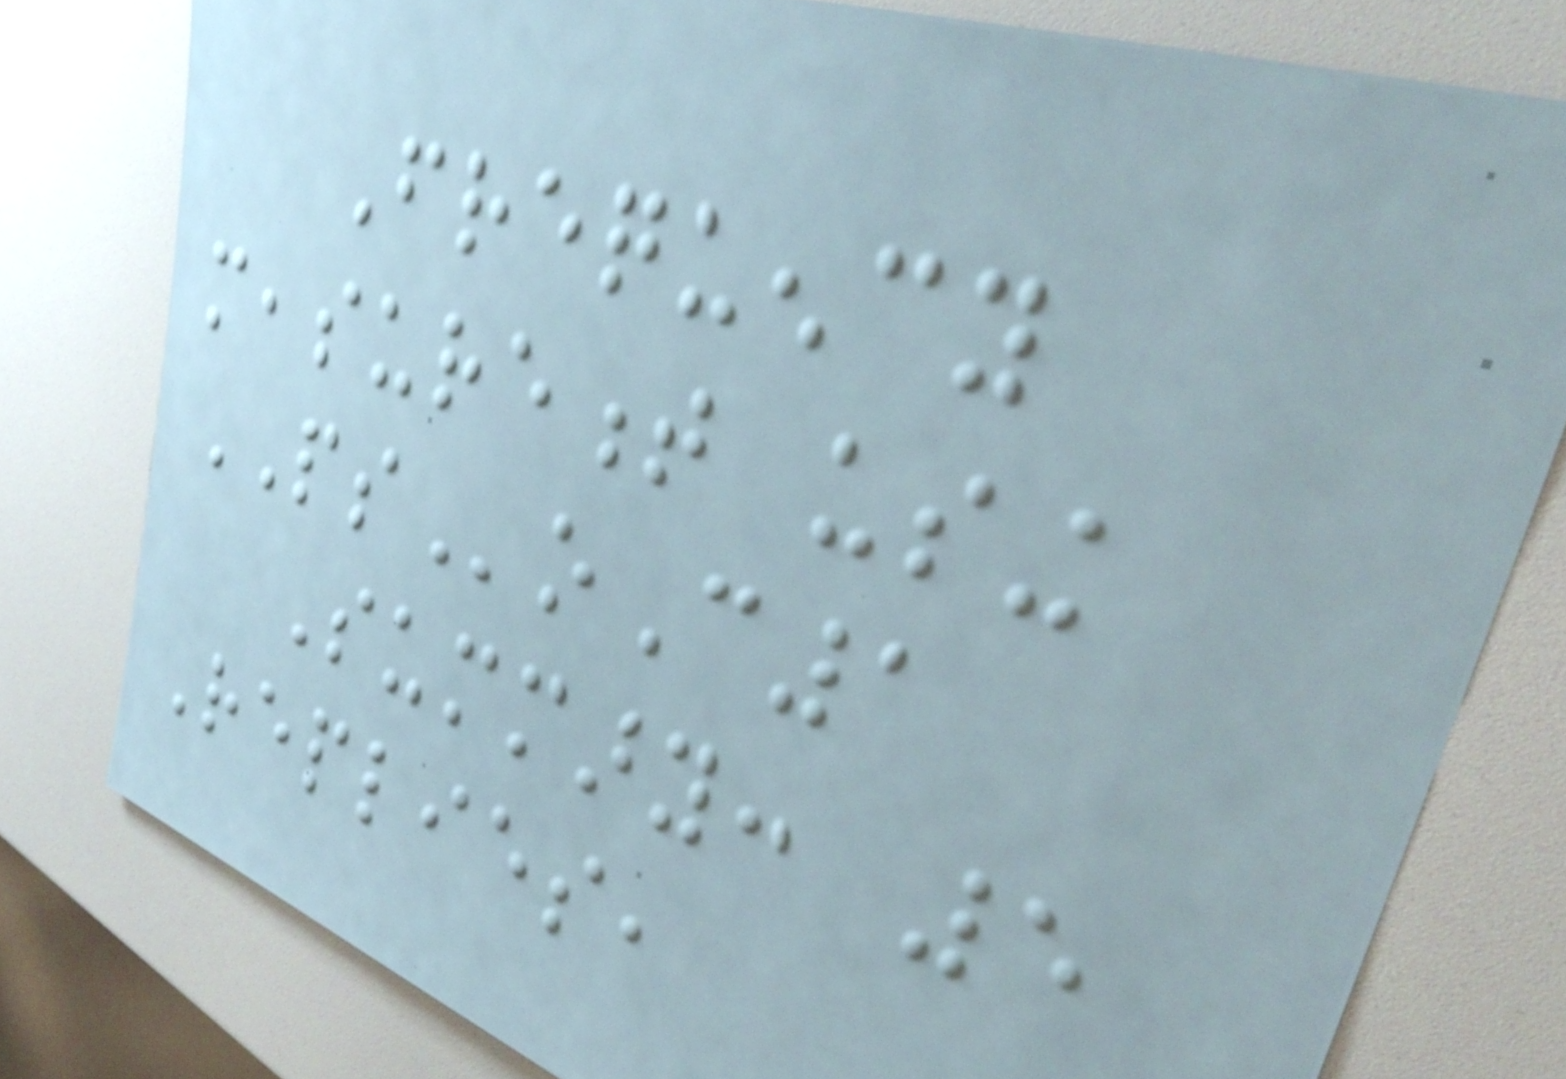Frequency
measurement using
PSoC1
Summary: 5
Replies,
